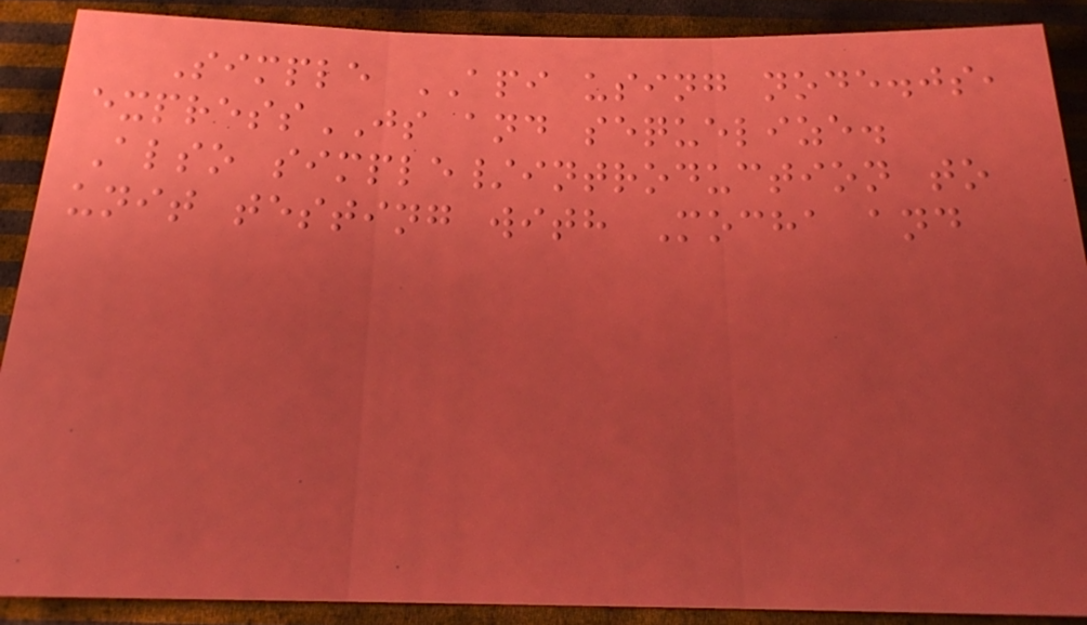Simple API using node.js,
expressJS and sequelize.
Also simple/introduction to
unit testing with Mocha and
